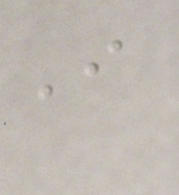I
